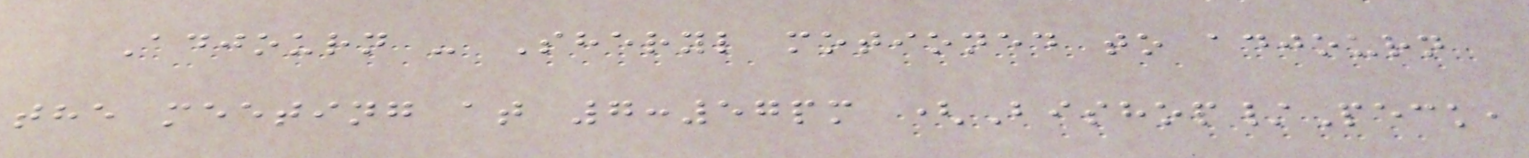Adjourn - Sheryl motioned to adjourn
the meeting at 7:57pm (Bishop/Peck,
